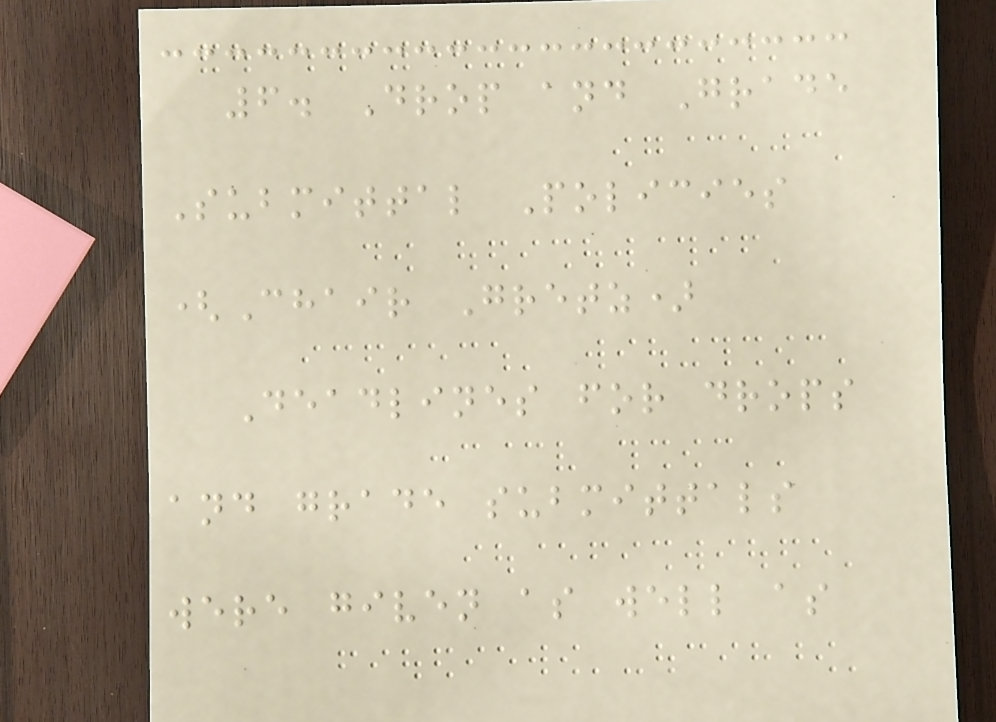6. Drop and Grade
Submittal Policies
(Chair Gretz)
Deadlines for drops
and grade submittals
were given as well as
